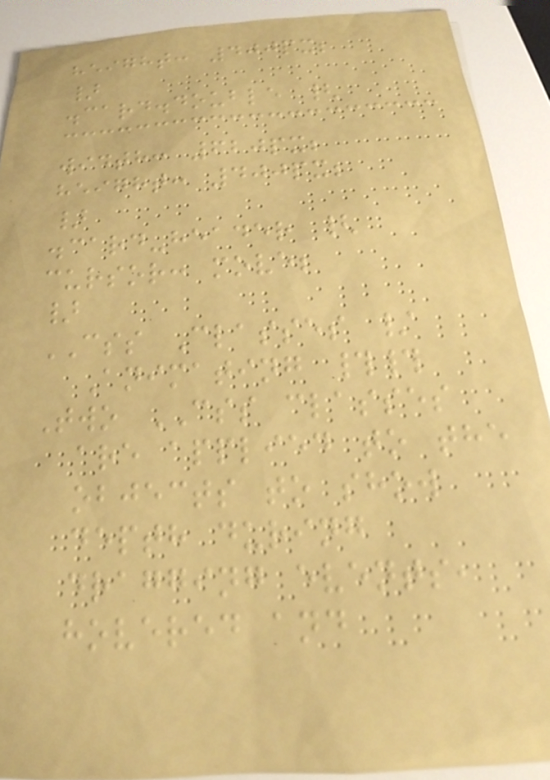height: 400px;
}
.card.double {
width: 620px;
height: 400px;
}
.card-header {
cursor: move;
}
CSS Classes /
Animating ##
Two CSS classes
are applied to the
objects to show
depth during
dragging events,
hovered and
